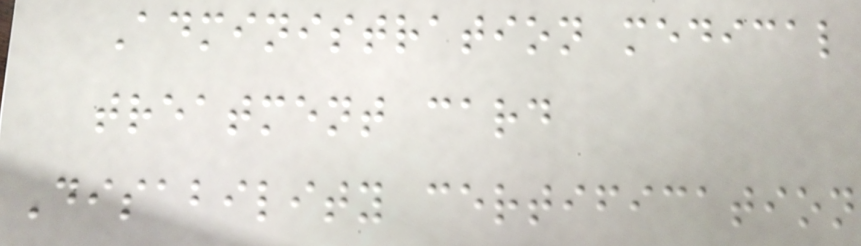Administration medical
treatment card
Disability certification
